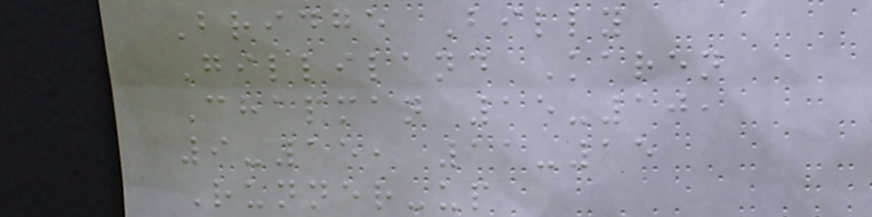Bridge Billy
Gilliland Karen
Chapman 15-10,
9-15, 11-15
Runner-up
